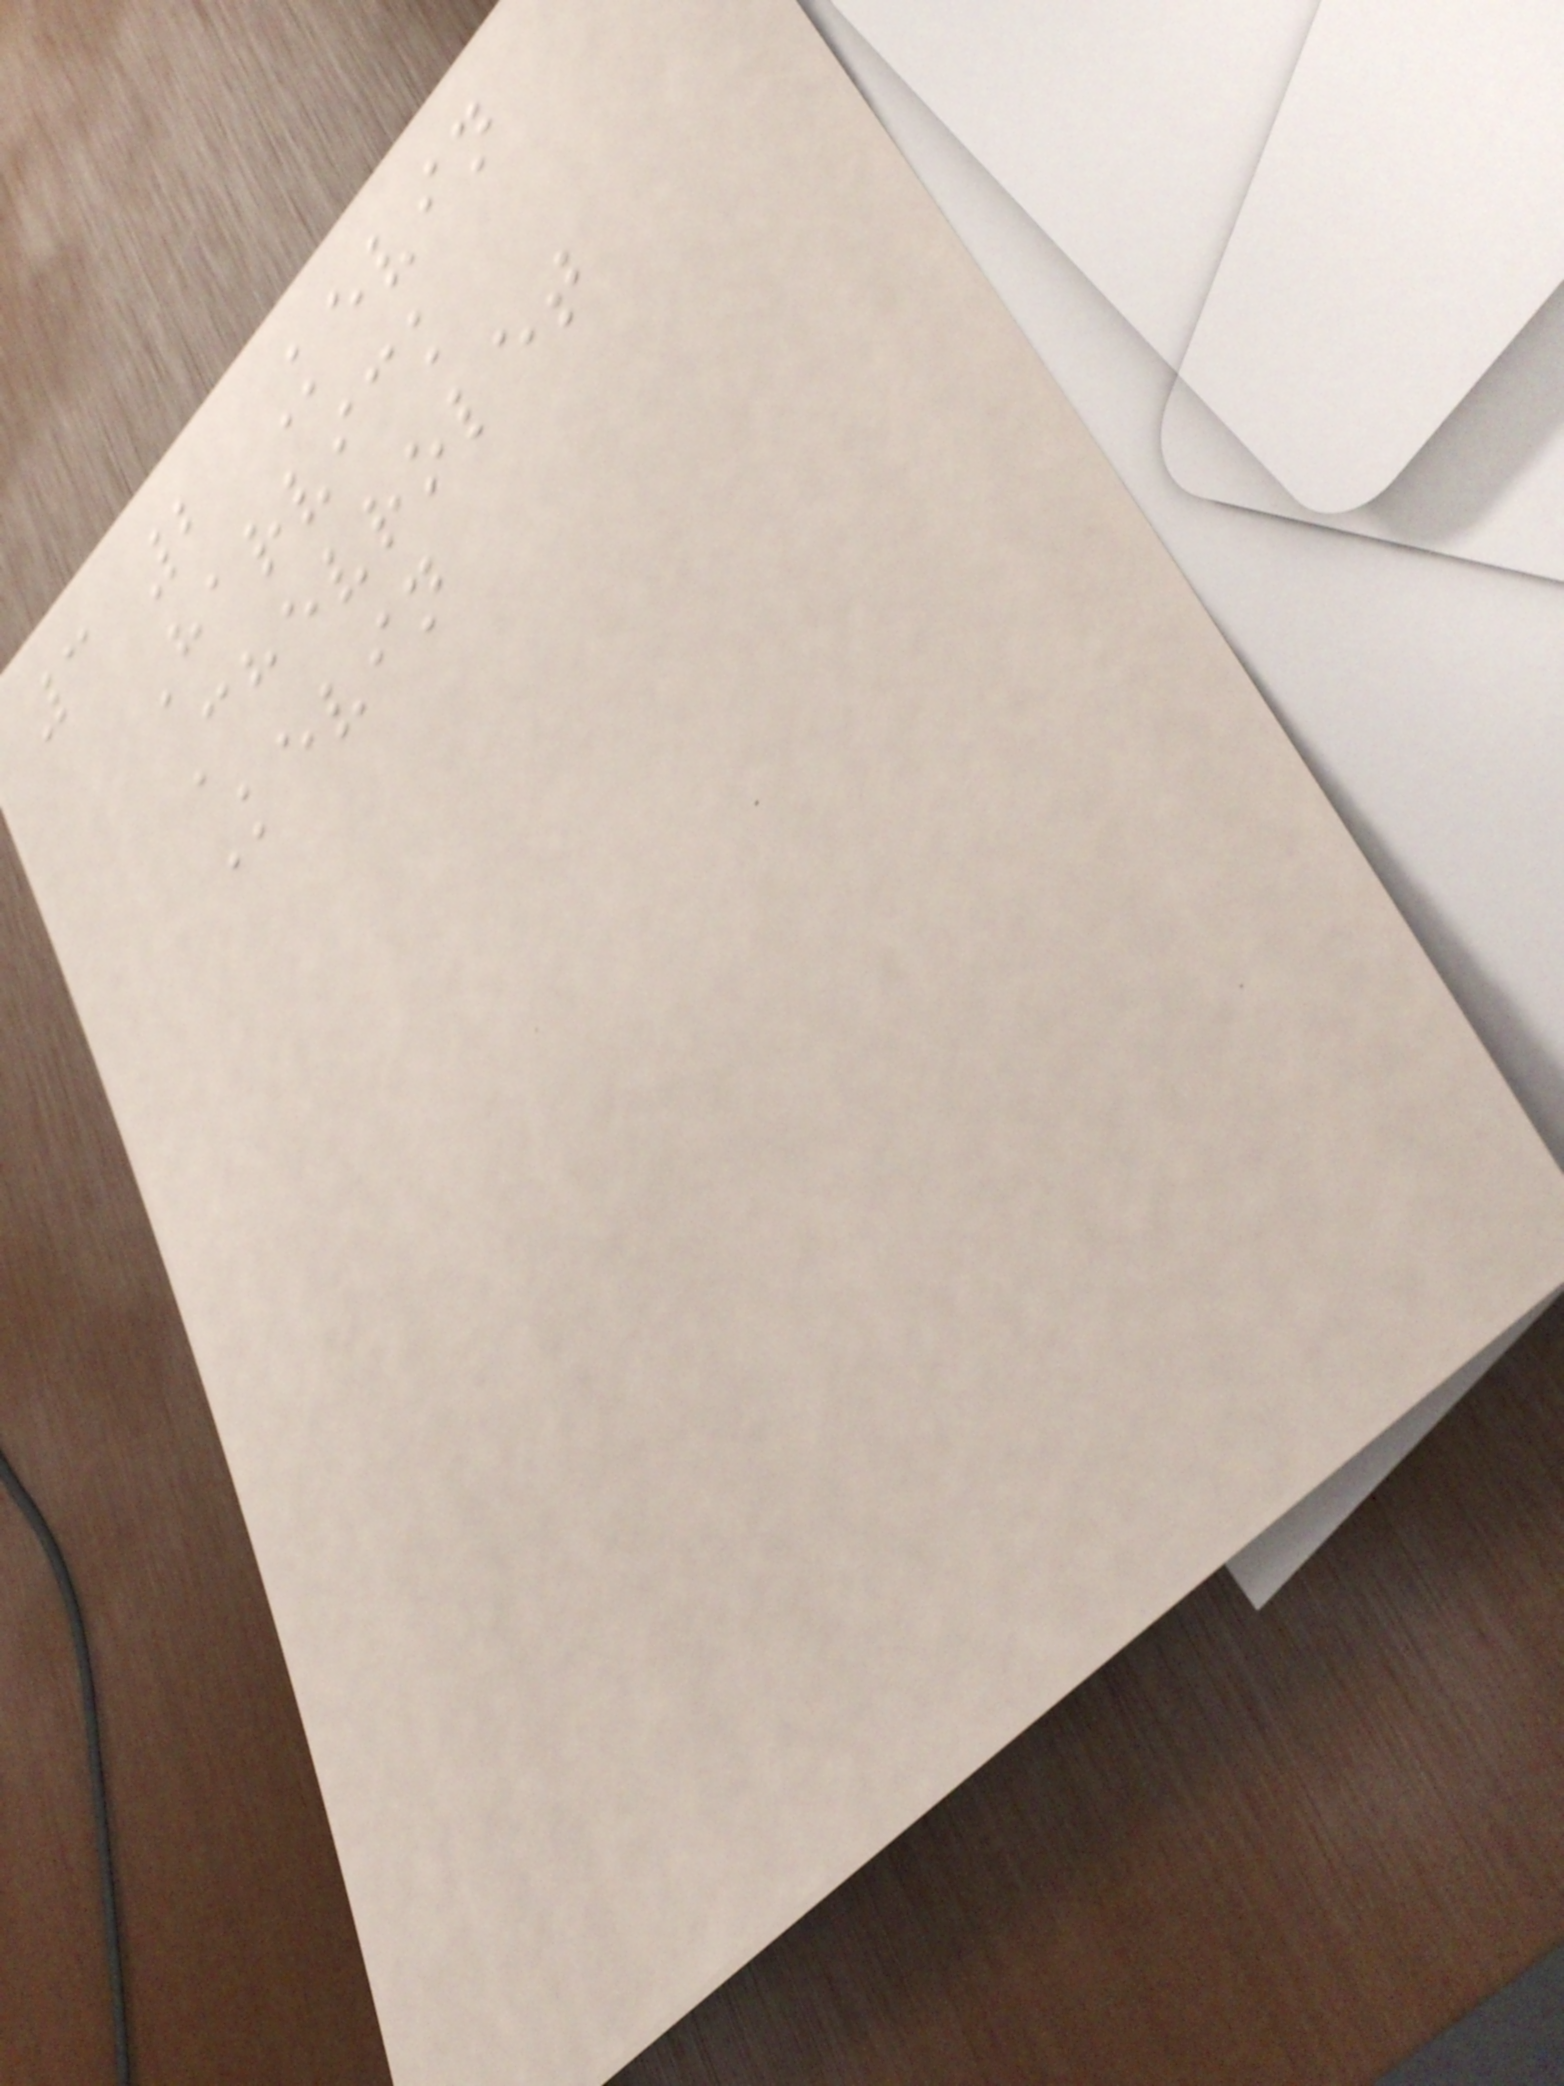3 2 Kevin
Harvick
Chevrolet
Kevin
